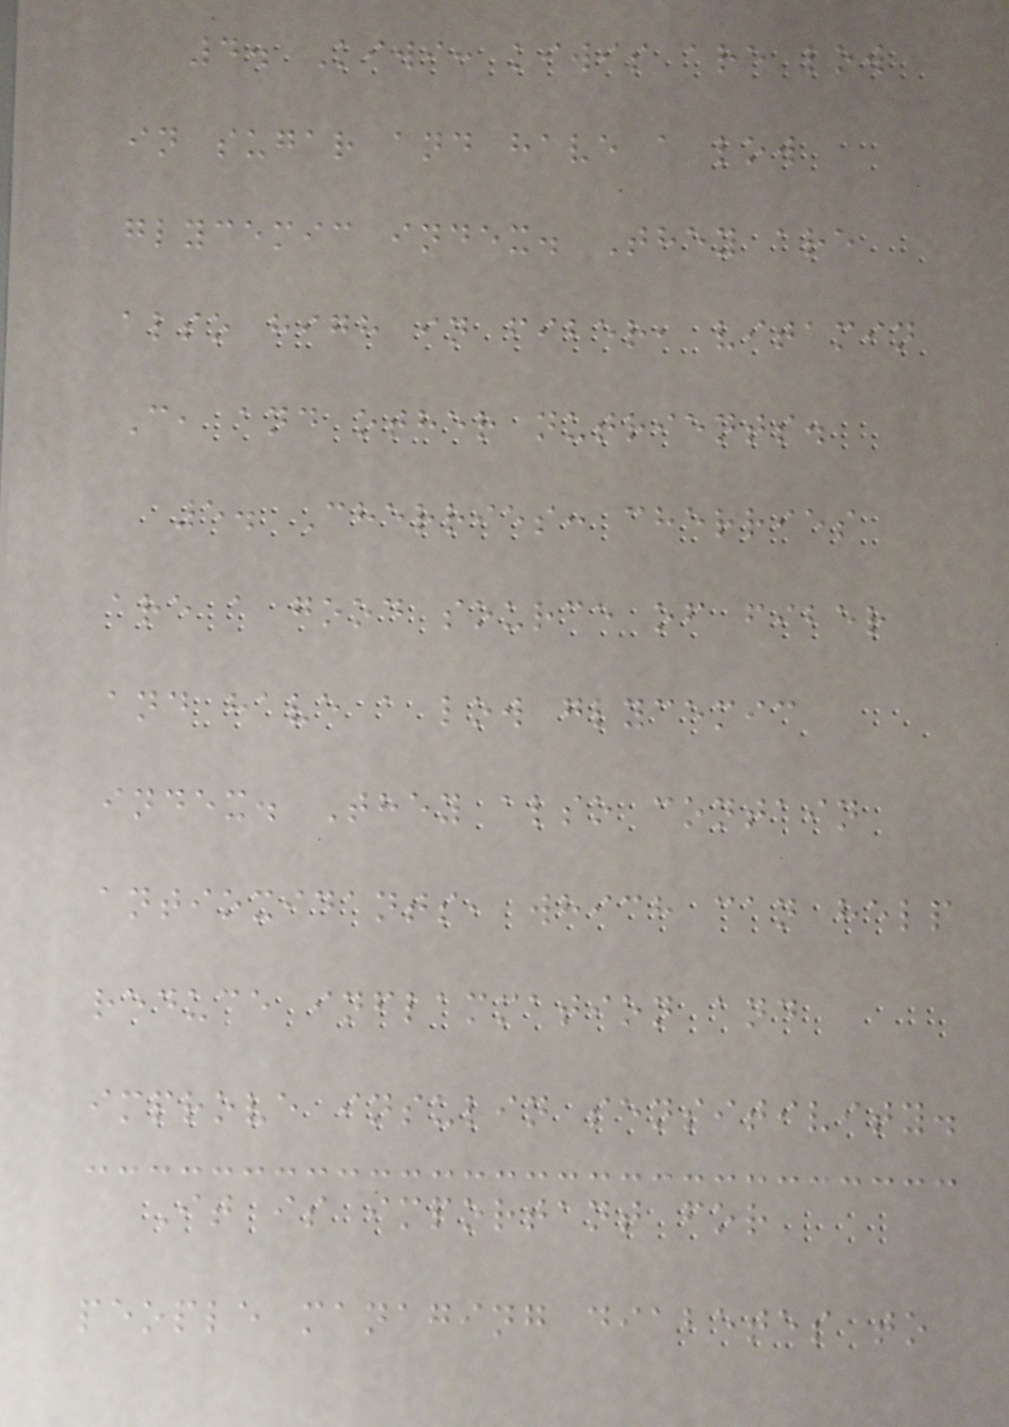4. Kiwi: kiwis are low
in sugar and have a low
glycemic index. They are
also high in fiber, vitamin
C, and other nutrients.
5. Cherries: cherries
are a good source of fiber
and have a low glycemic
index. They also contain
antioxidants, which can help
reduce inflammation and
improve insulin sensitivity.
It is important for
people managing diabetes to
